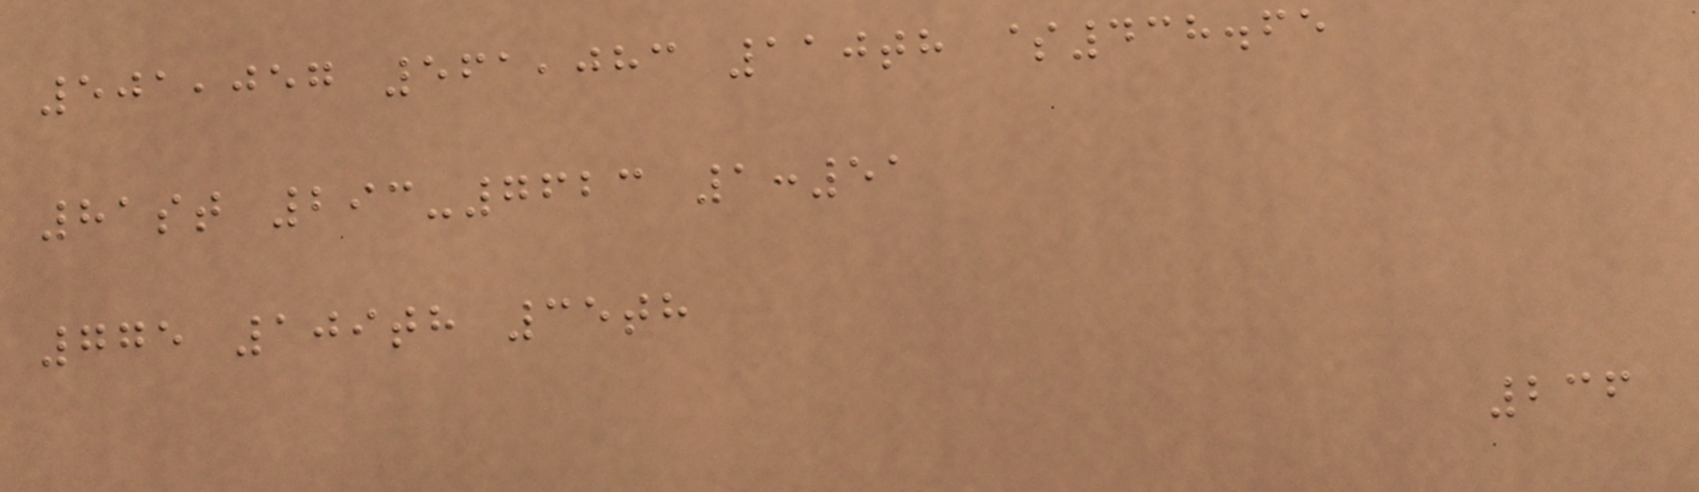501,057 561,083 110th $438.65
81st 293-7623 1:51
775 109th 35th
236
